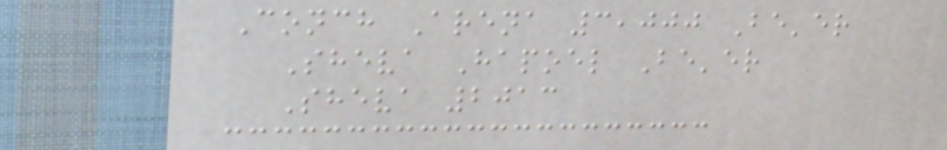Conch Arena 3,000 Be'er
Sheva Hapoel Be'er
Sheva 2013
